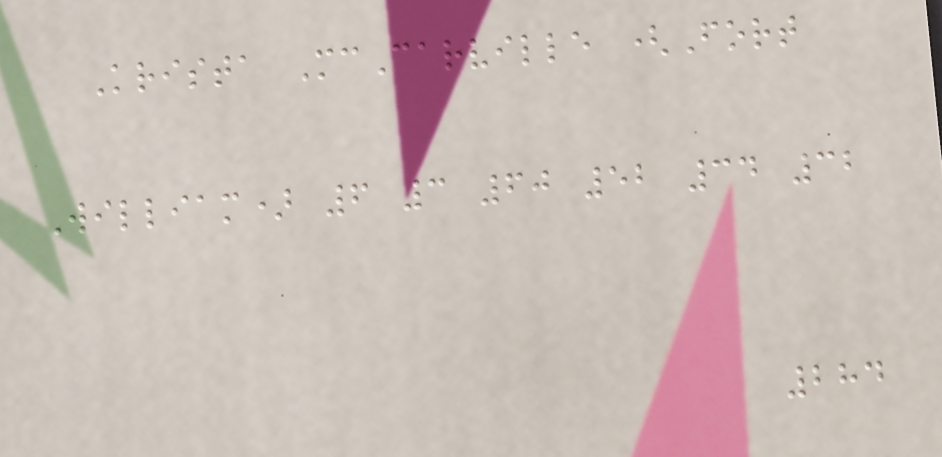Krista McCarville (Fort
William) 6 3 60 52 34 32
284
